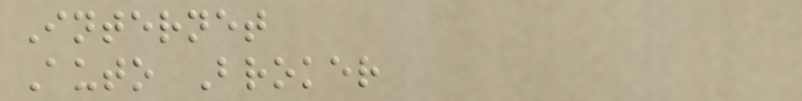Internet
Auto Broker
